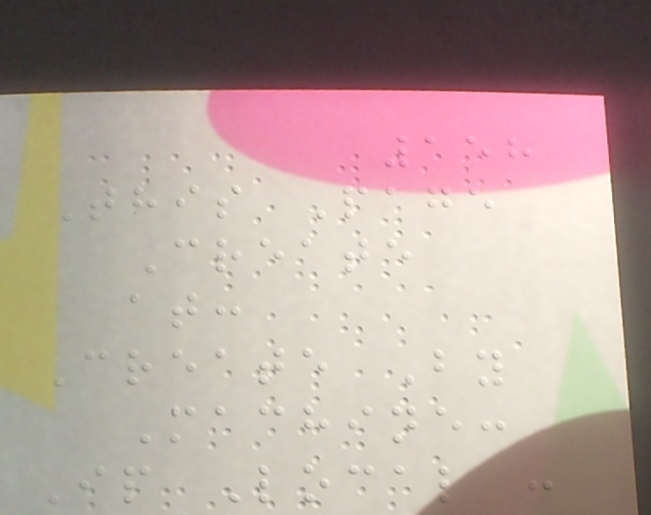158
This Page
Create
at:
Create By
Machine:
Ip Local :
